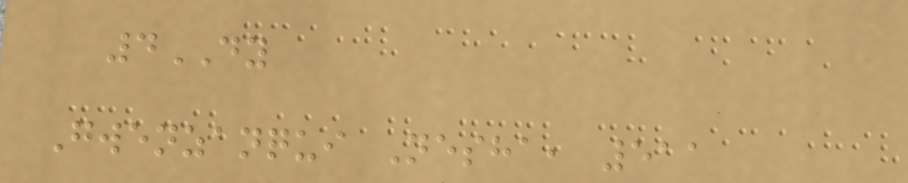4DY
Gwenzanqui Nesha, 511
